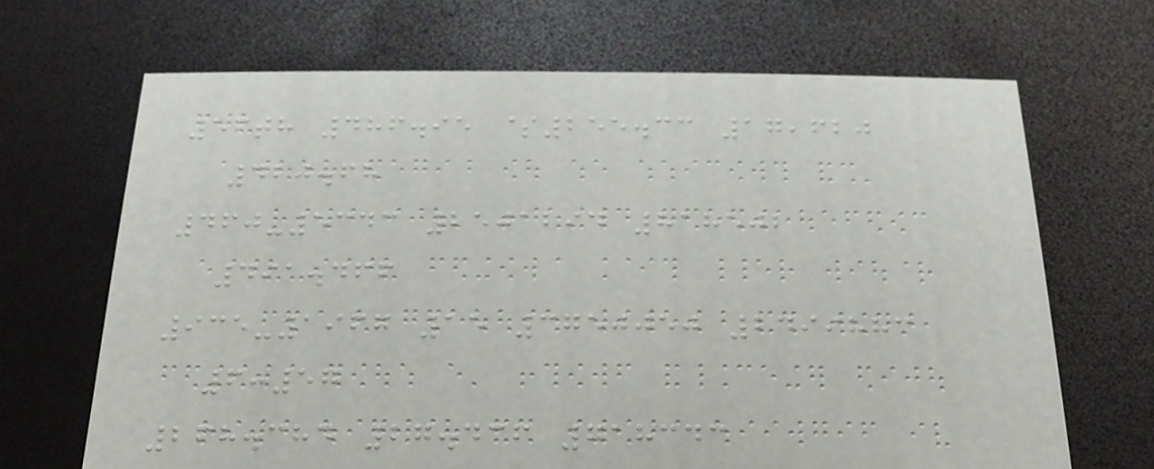56th 486.95 $255.33 17,620
420.68
460-5343 2501294 818502
491.466
935-1967 15 3750050 2499883
6:57
268.384 27.436 718343
